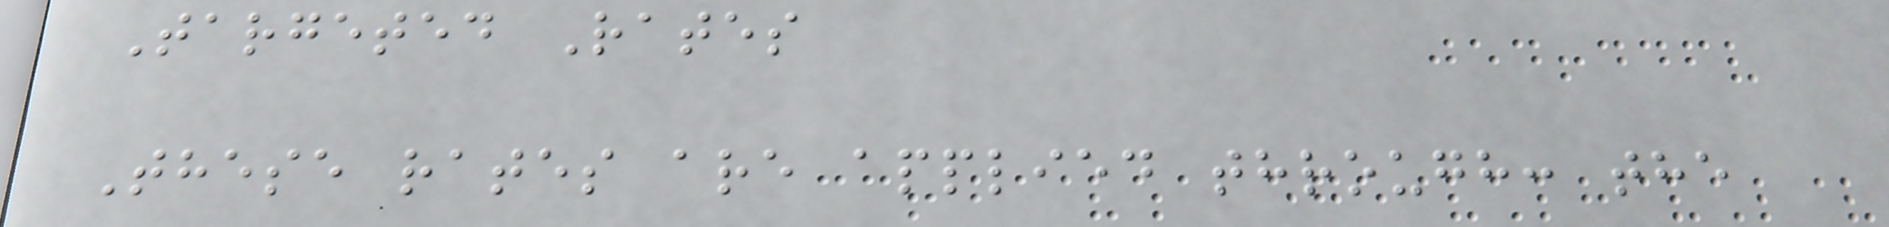Targeted Rates
These rates are applied through: the
